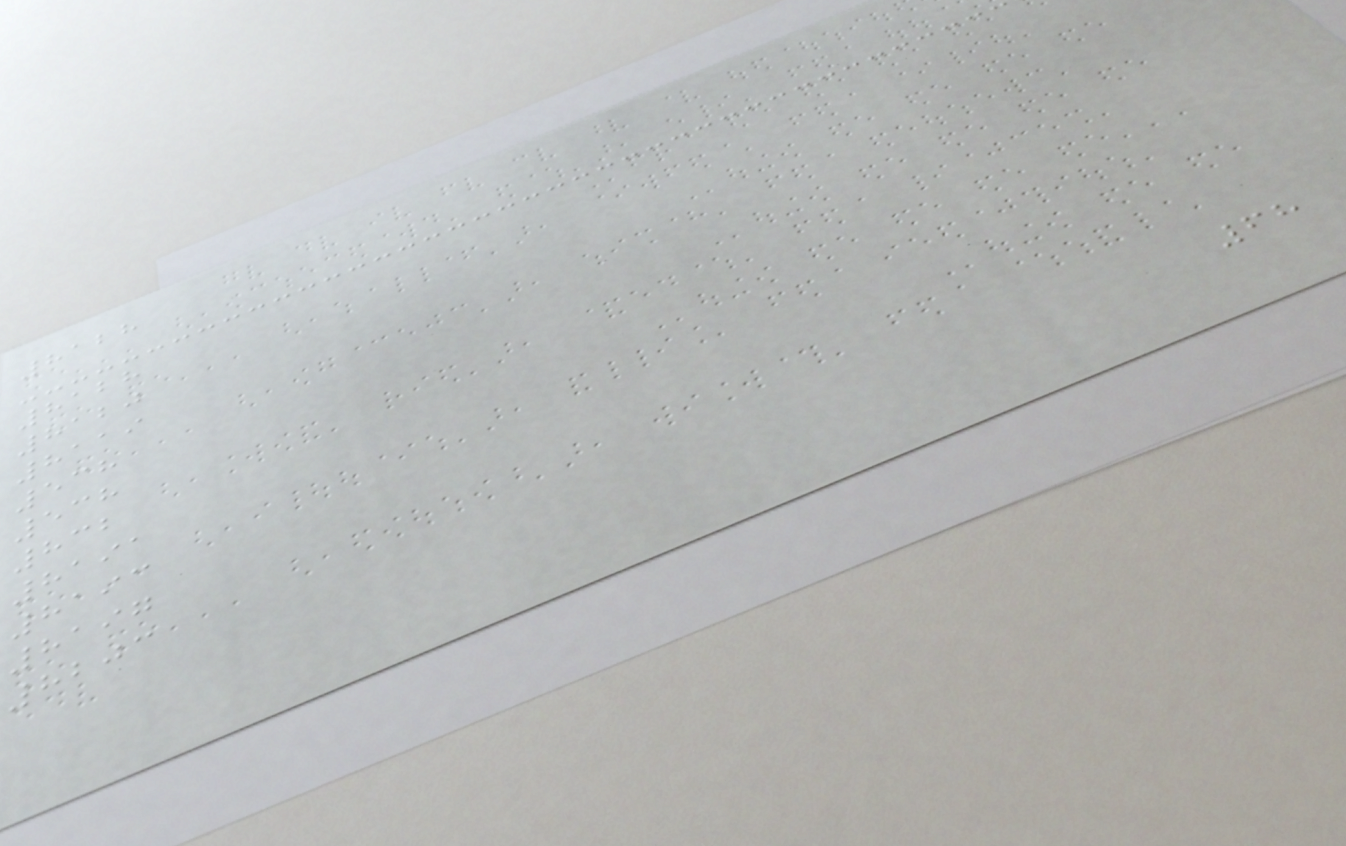8128
8128
8120
8119
538
538
832
8191
8193
8197
8203
68
